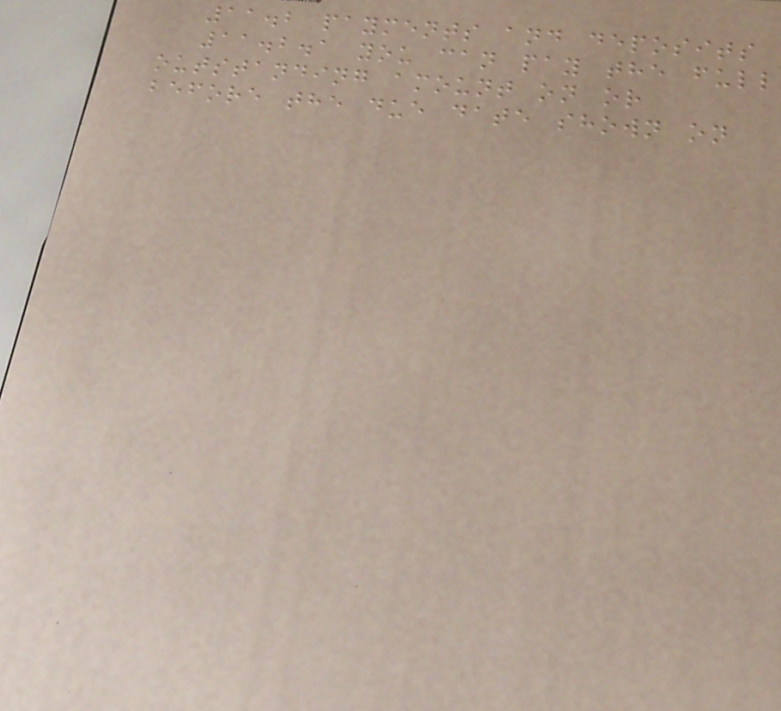11.2 payments and deposits
11.2.1 you can pay the full
outstanding amount on or
before the due date shown on
